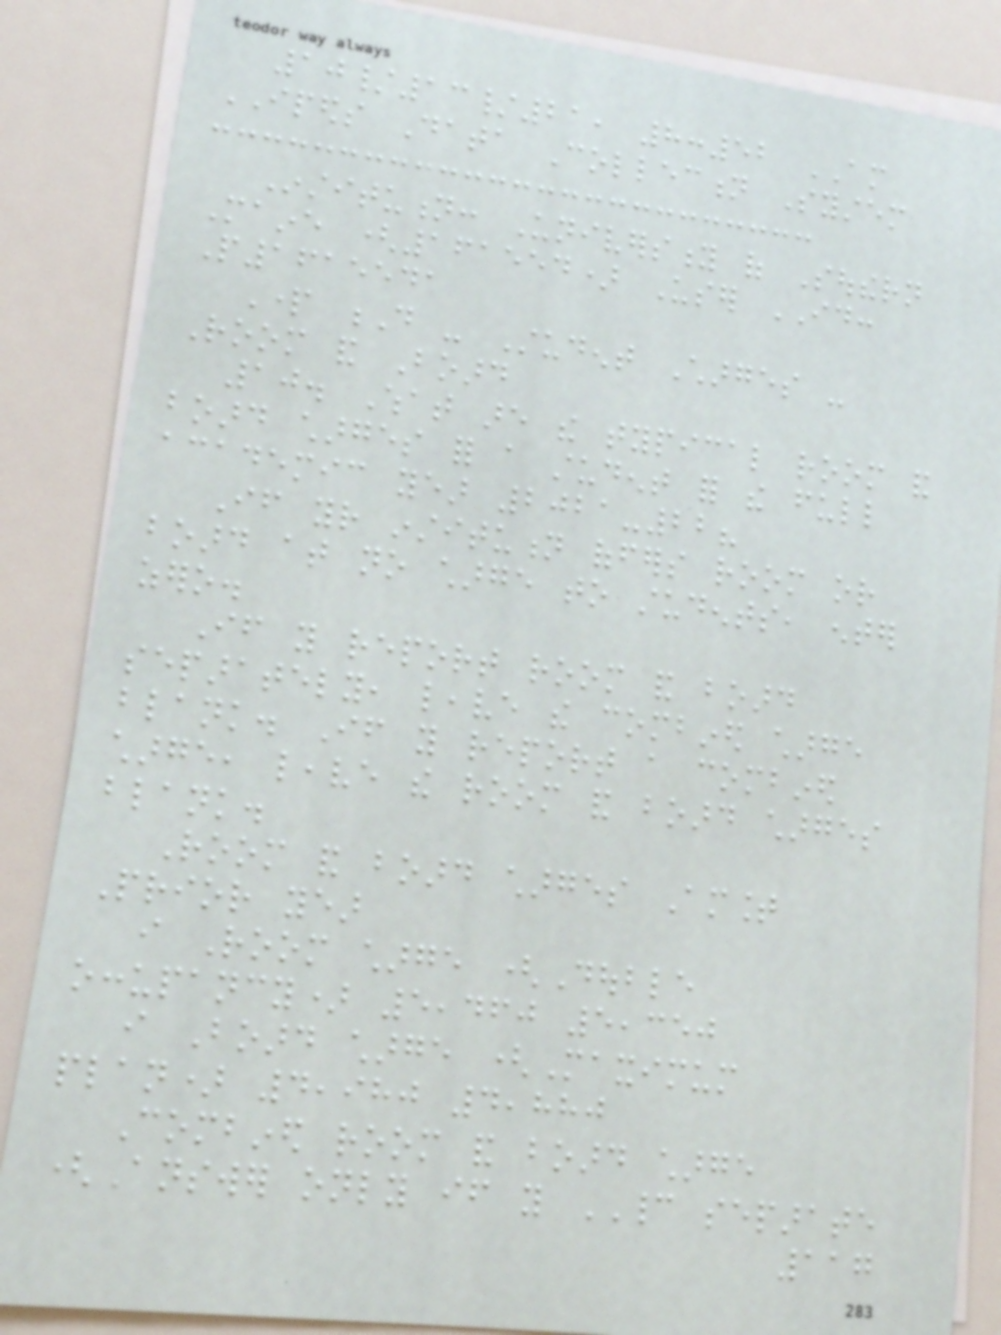10/13/21, 8:52 AM
IPEDS Data Collection System
Institution: University of Southern
Maine (161554) User ID:
P1615541
Part D - Student Charges -
Room and Board
10. What are the typical room and
board charges for a student for the full
academic year 2021-22?
If your institution offers room or
board at no charge to students, enter
zero.
If you report room and board
separately, leave the combined charge
blank. If you report a combined
charge, leave the room and board charges
blank.
Room and board charges Amount
Prior year
i Room charge (Double
occupancy) 5,460 5,350
i Board charge (Maximum
plan) 4,980 4,880
Combined room and board charge
(Answer only if you CANNOT separate
117
